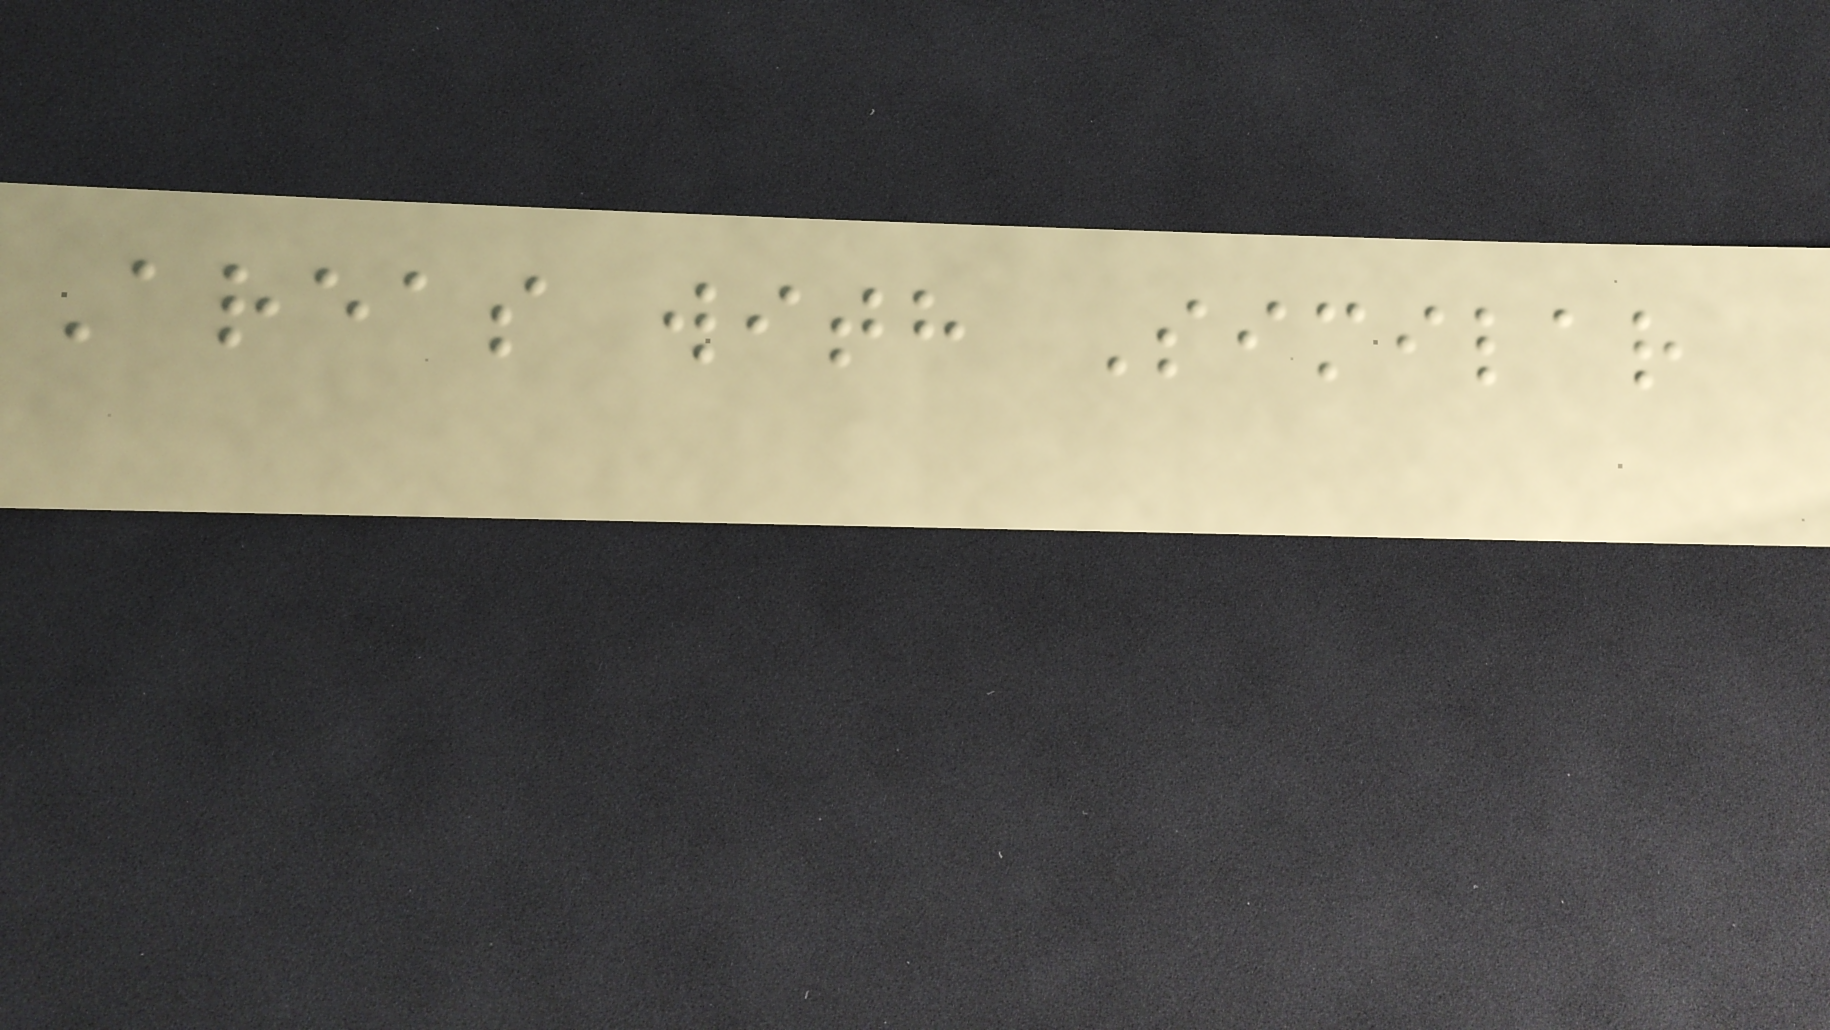Areas with Similar
